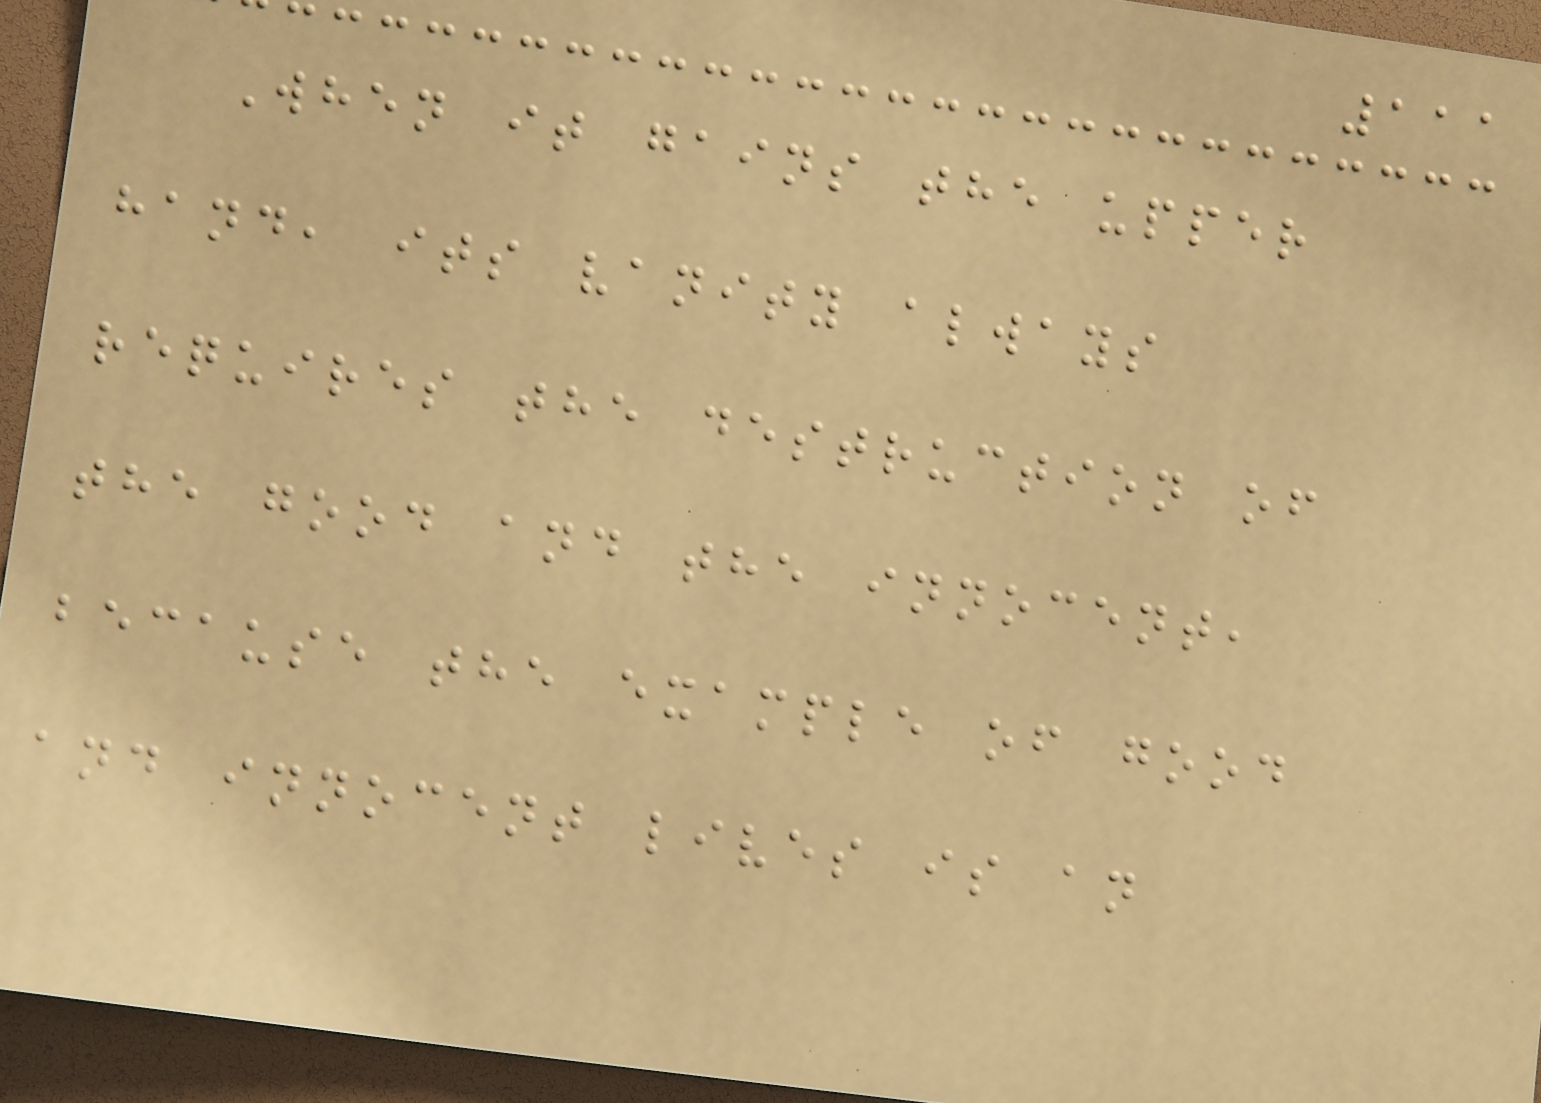111
When it gains the upper
hand, its vanity always
requires the destruction of
the good and the innocent,
because the example of good
and innocent lives is an
